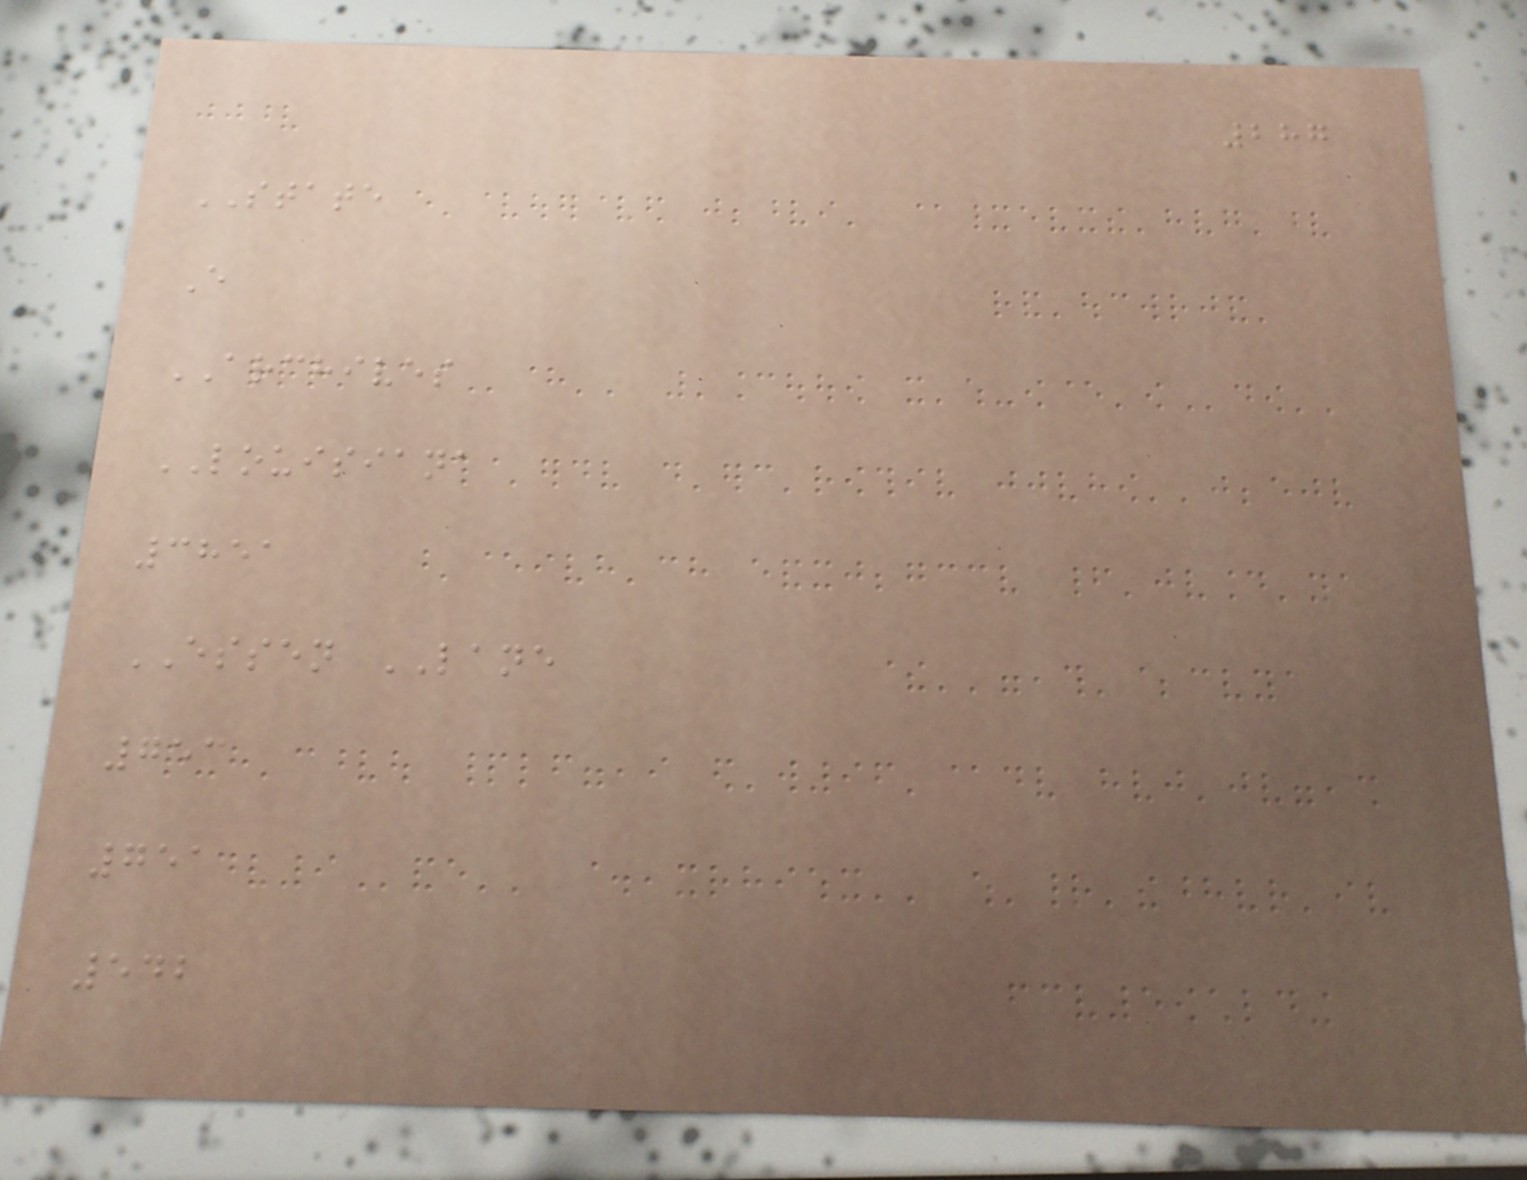287
STATE
E
ARCHIVES
LOUISIANA
3851
ESSEN LANE
753
751
542
